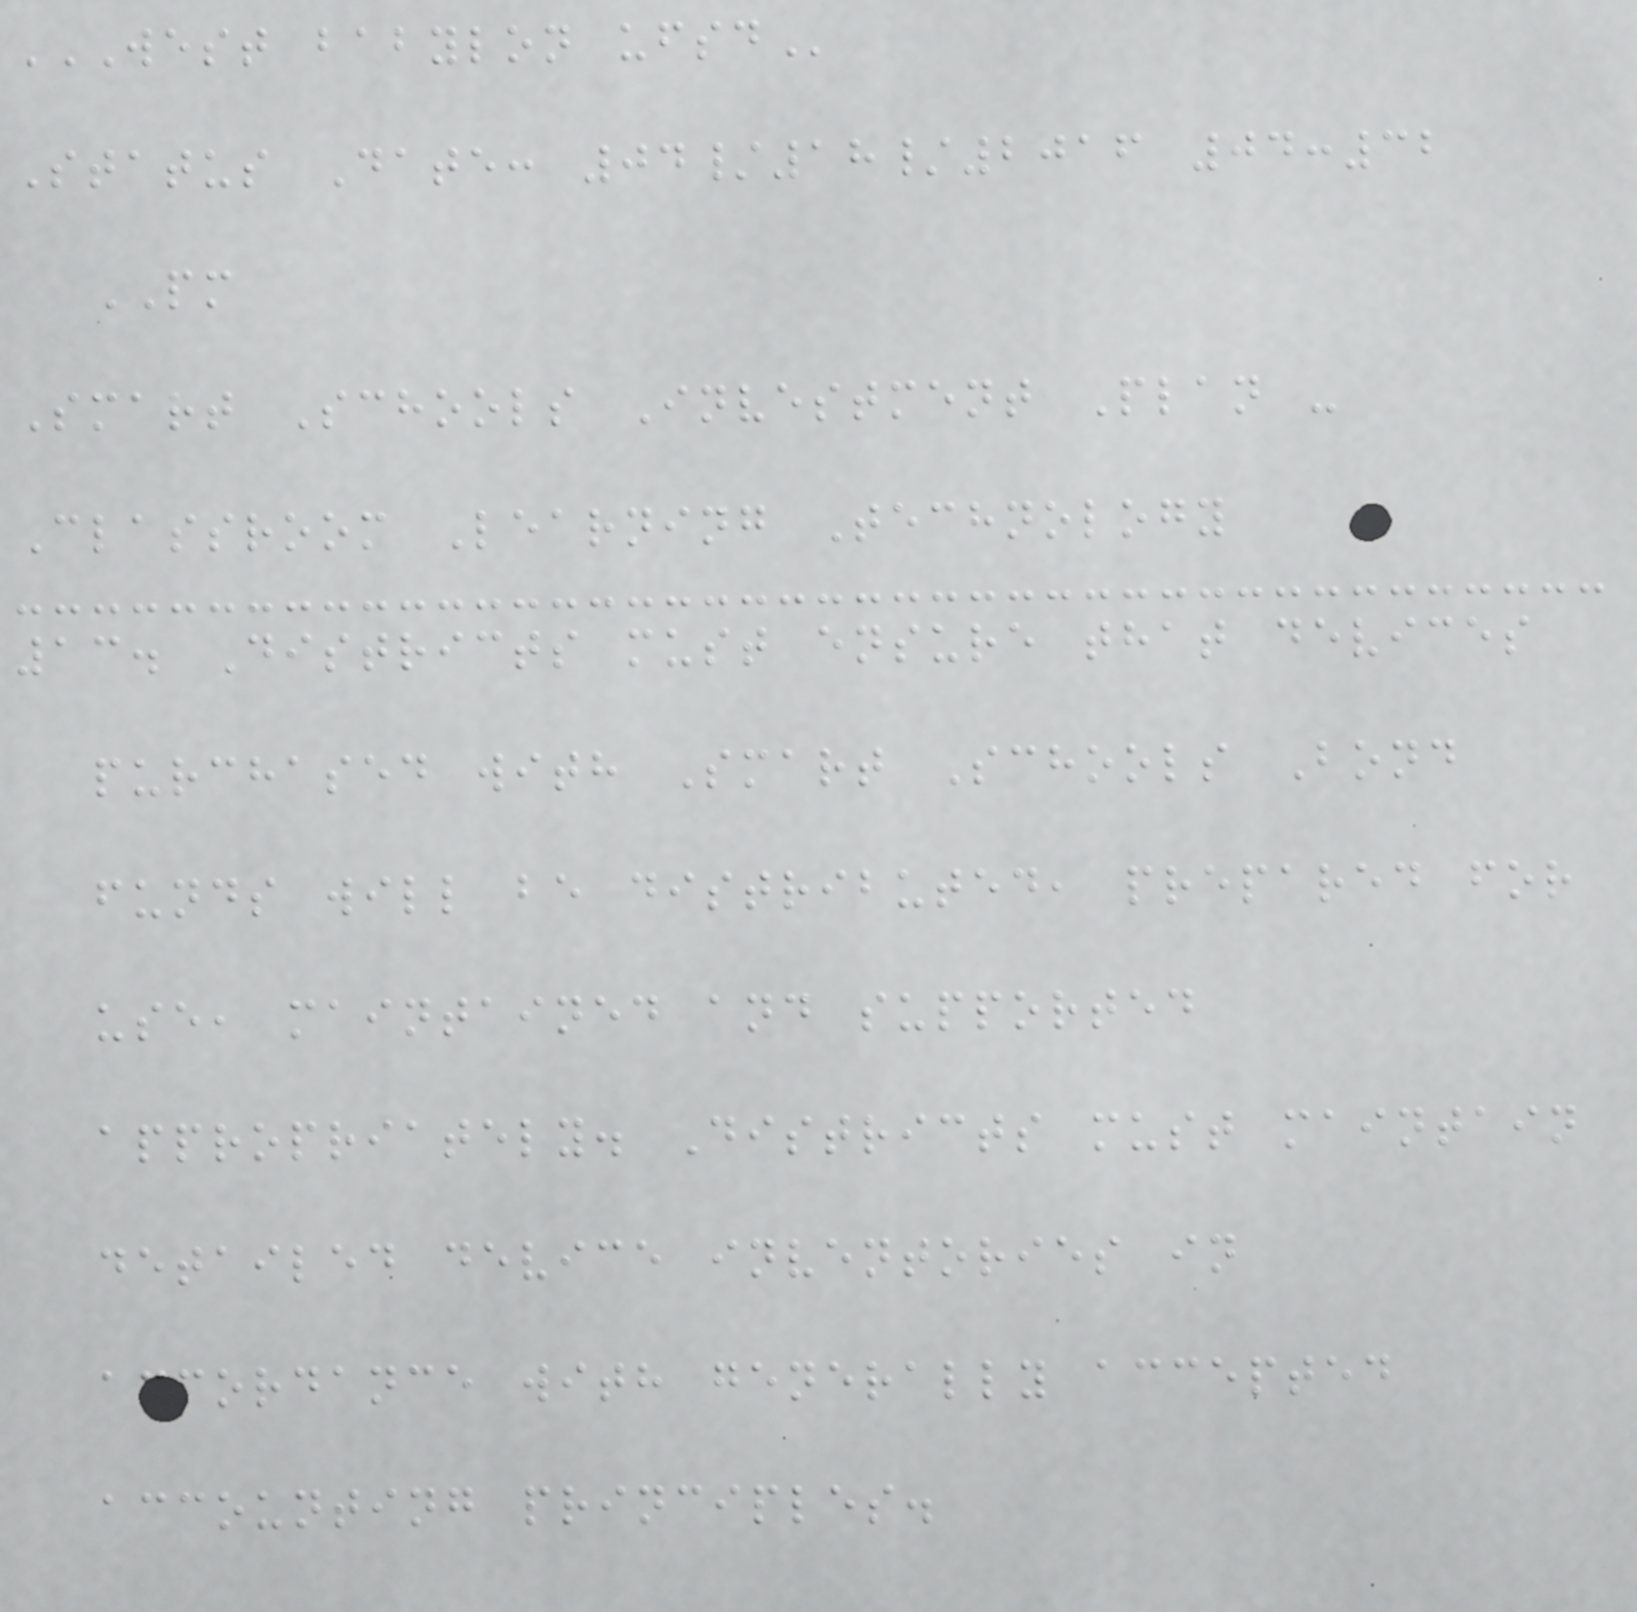WEST BABYLON UFSD
Status Date: 04/18/2016 04:32
PM
Smart Schools Investment Plan -
Classroom Learning Technology
13. Districts must ensure that devices
purchased with Smart Schools Bond
funds will be distributed, prepared for
use, maintained and supported
appropriately. Districts must maintain
detailed device inventories in
accordance with generally accepted
accounting principles.
